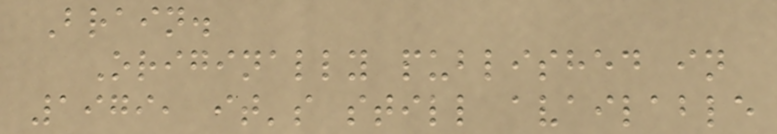Brain.
Originally published in
1979, it's still available
